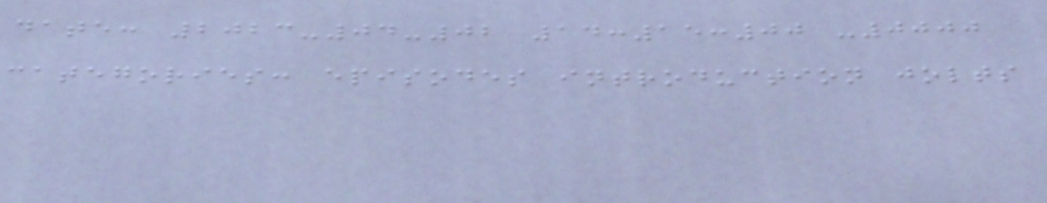date: 2023-04-02 14:15:00 -0000
categories: episodes introduction jolts
